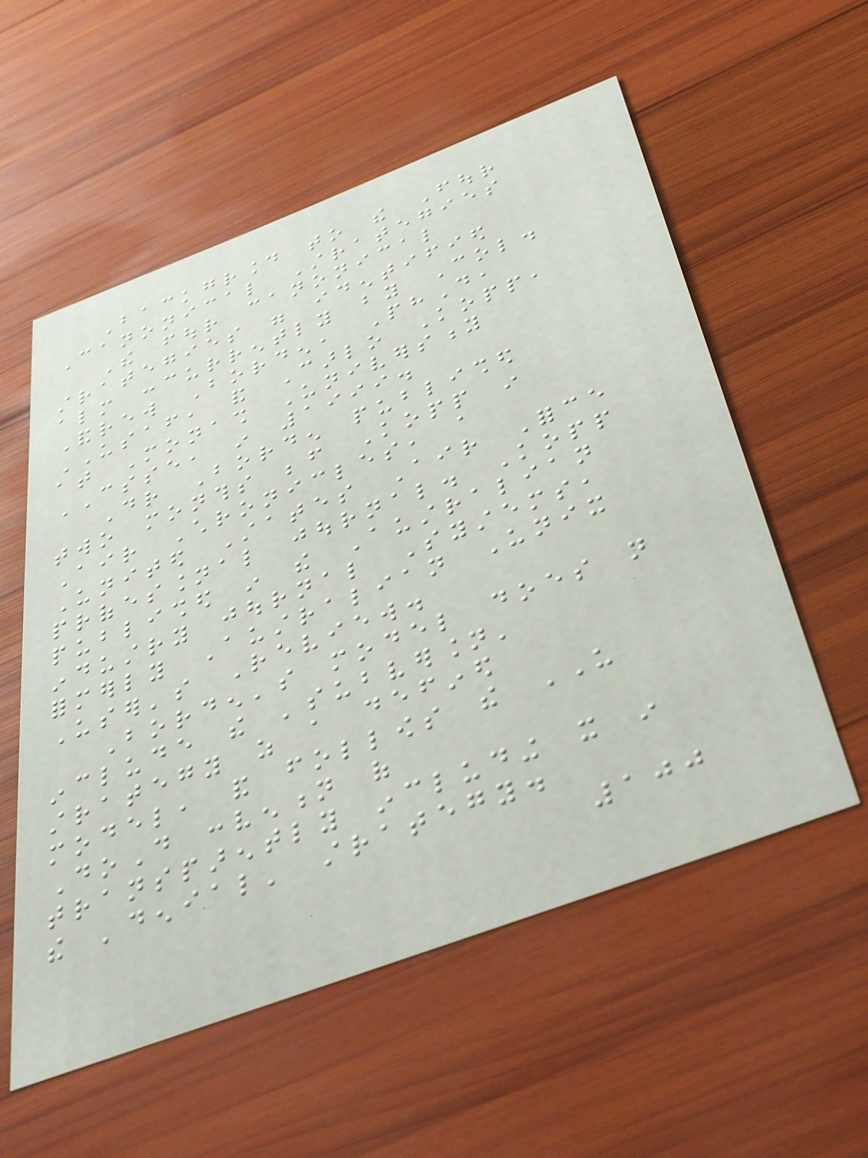Background to the Four
Canonical Strategies
The four canonical
strategies were identified
almost concurrently by Col.
Andrew Borden, PhD,
USAF, and Carlo Kopp,
at Monash University
CSSE, in 1999.
Dr Borden published
two months before Kopp in
Air Chronicles, a
United States Air Force
professional journal. Kopp
published in the Australian
industry journal Systems,
formerly Australian Unix
User's Review.
Borden's model does not
include the 'subversion'
strategy as a defined
model, and follows the US
DoD convention of
transparently including it in
the 'denial' strategy.
100
